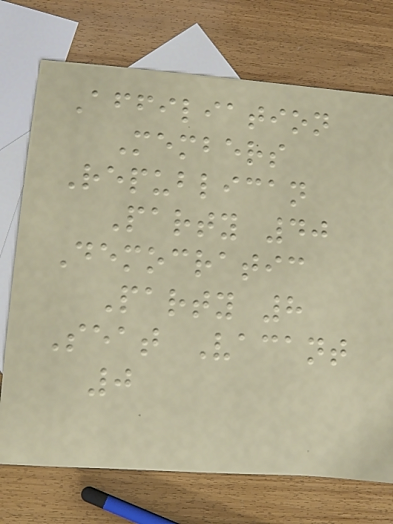Affiliation
Members
Republican
Party 40
Democratic
Party 8
Seat Vacant
0
